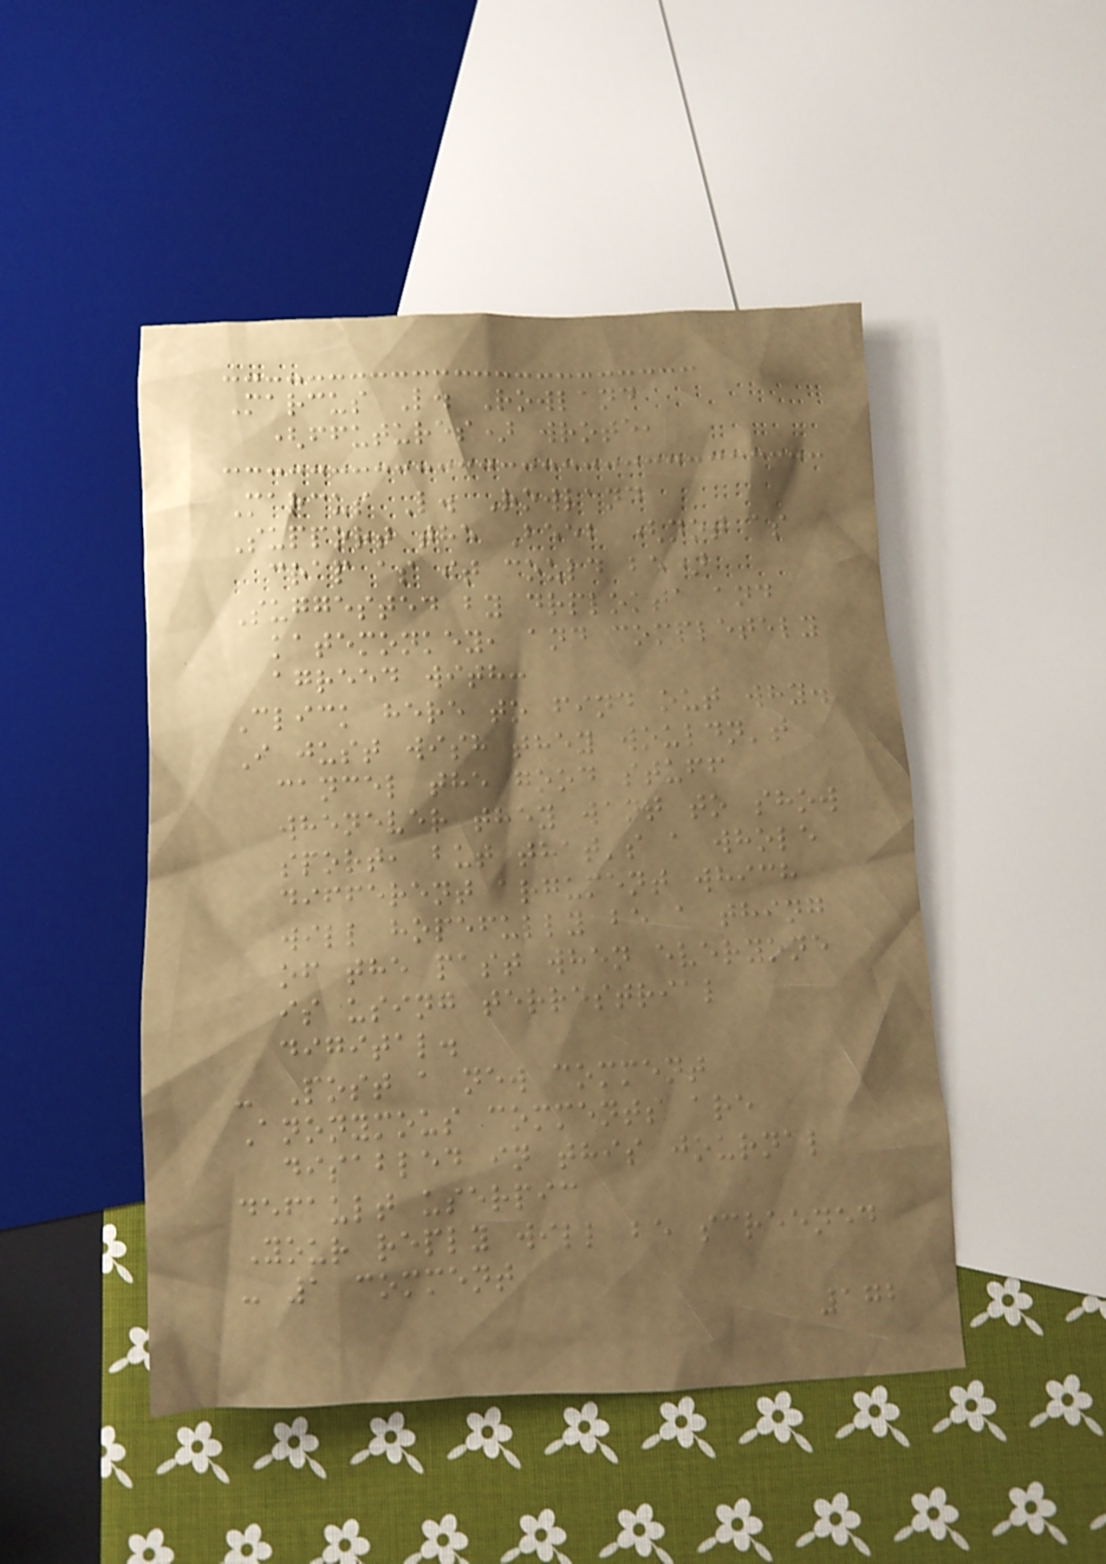Marcus L. Rowland
(ffutures) wrote,
Marcus L. Rowland
Support the Beeb (not as
crap as it could be)
Suggested by drplokta and
katemonkey, and completely
agreed with:
Click here to find out why.
I just wish they wouldn't
cancel the good stuff
whenever they want to show
sport, but that's a whole
different argument which
will hopefully be a thing
of the past when everyone
is using terrestrial
digital.
- Post a new comment
Anonymous comments are
disabled in this journal
default userpic
Your reply will be screened
- 1 comment
172
